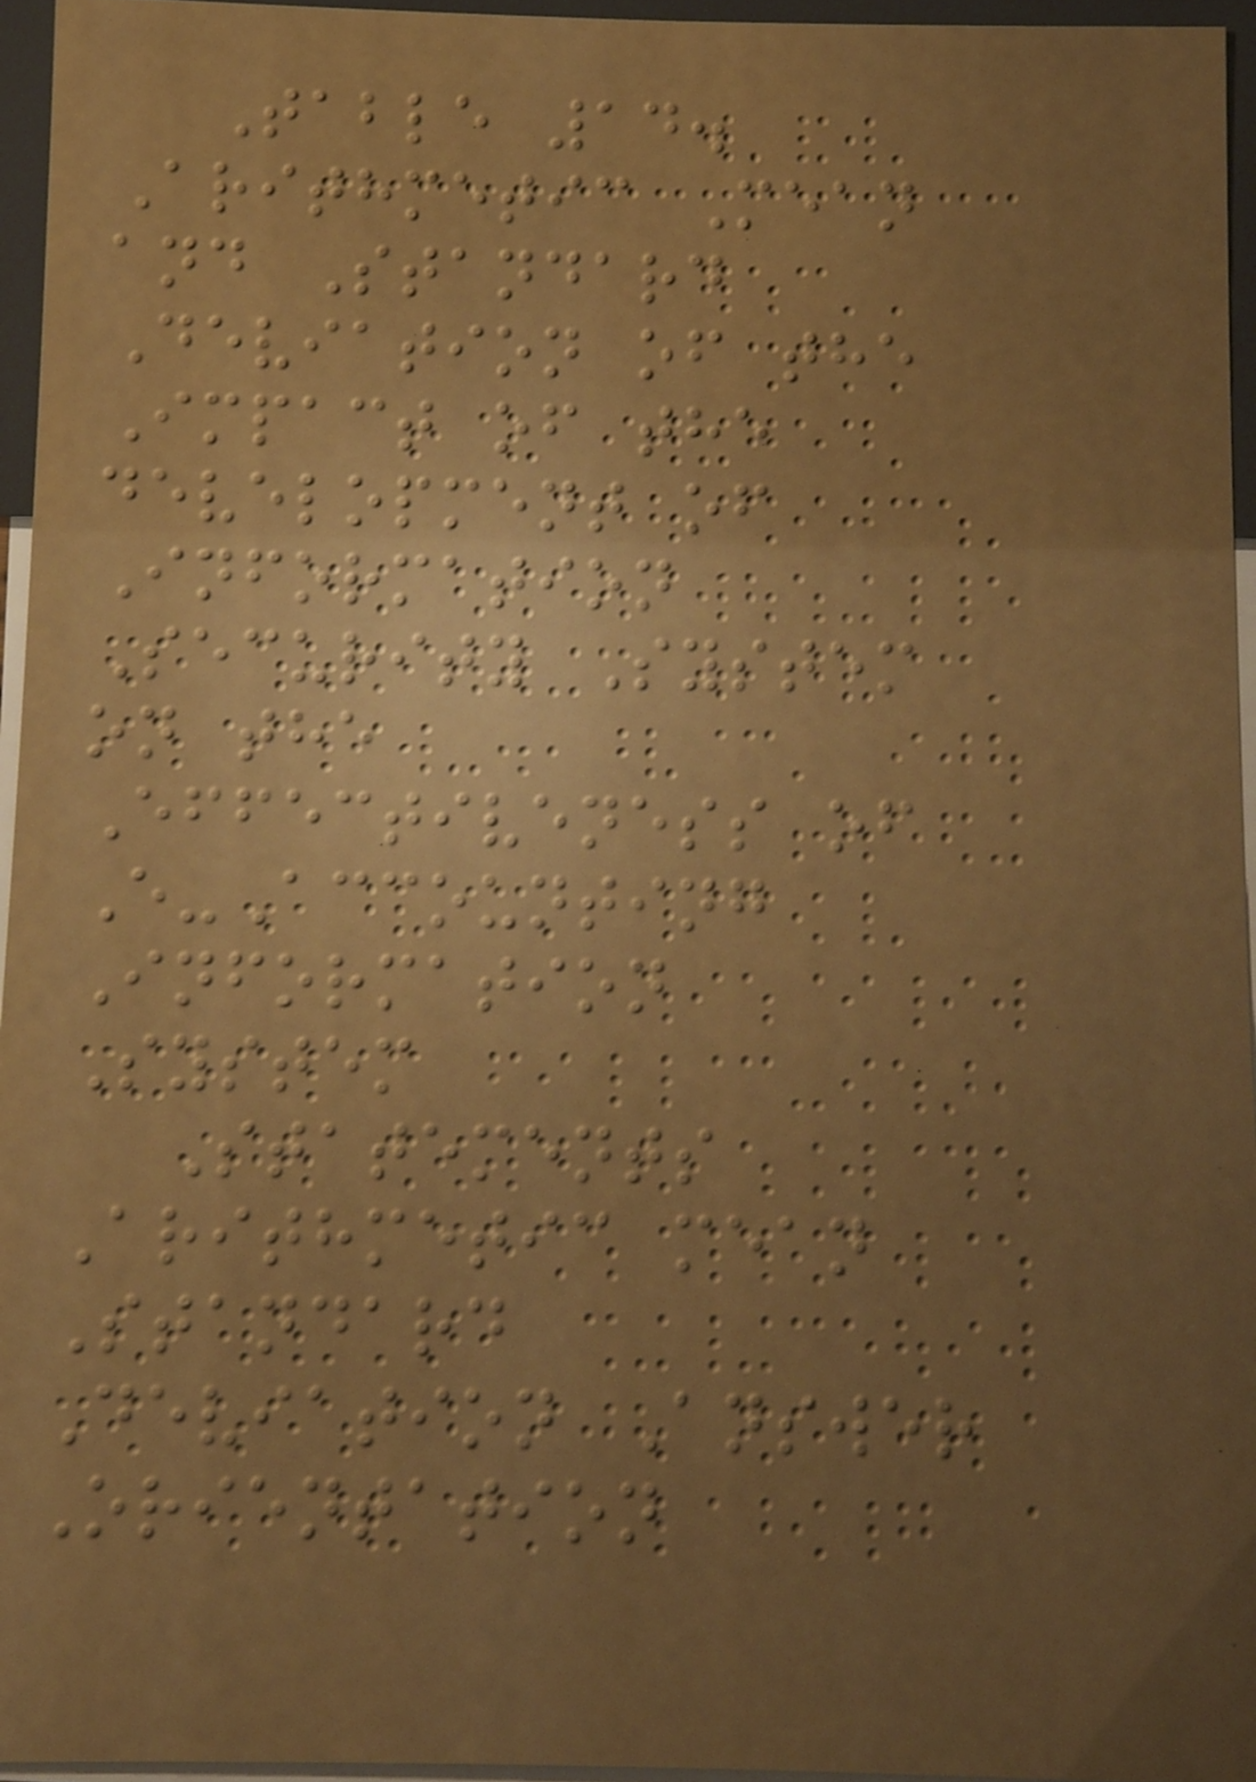Table 14.
Arithmetic Mean
and Standard
Deviation of the
Impact of the
development of
Information
Security System
on the
Effectiveness of
E-Accounting
Information
System
Statements
Arithmetic mean
Standard
Deviation Answer
Orientation
